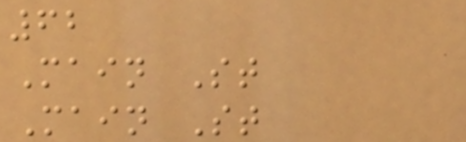62
Main St
Main St
